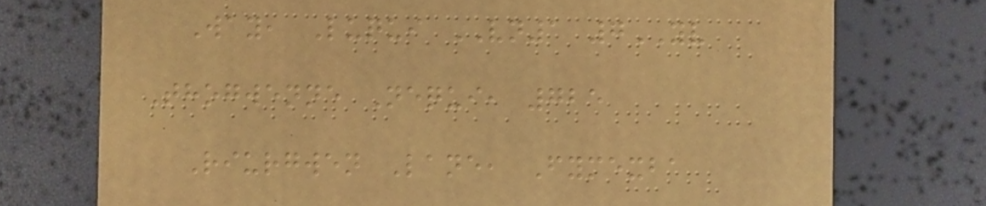Way, Luqui VN1 7YV
Thogwenne Nequi, 725
Riurgwen Lane, Fymexba
